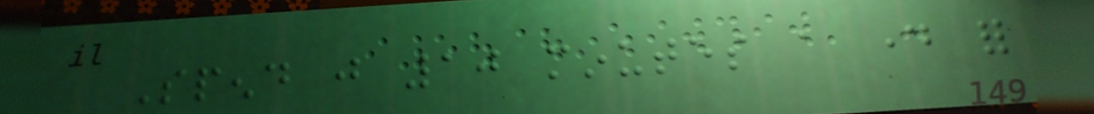Spend just 10 minutes a day for
